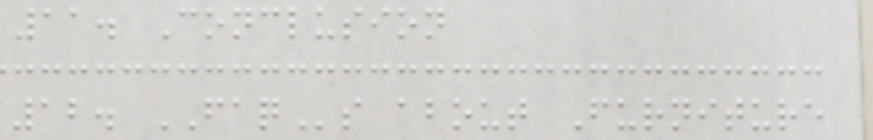11. Conclusion
12. FAQs about Furniture
